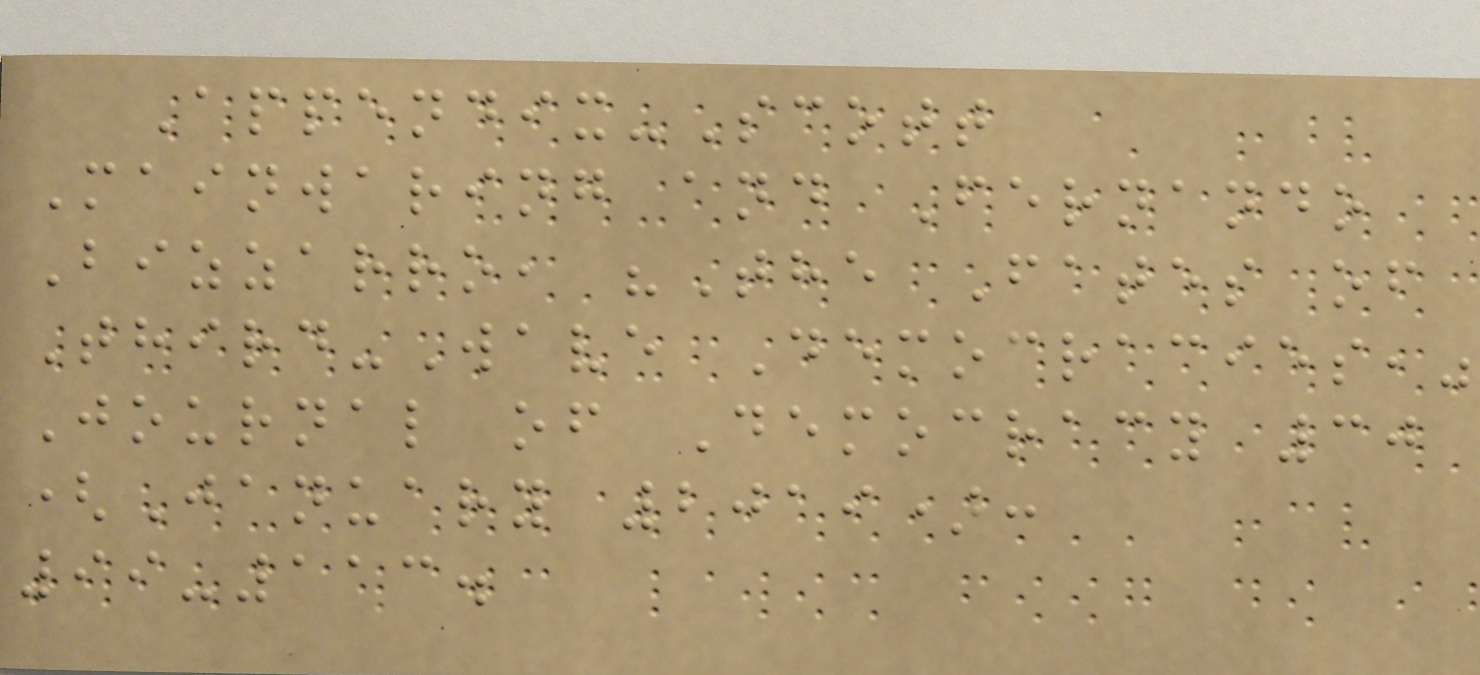Appendix-Scott
Mainwaring and Fernando
Bizzarro, "The Fates of
Third-Wave Democracies,"
Journal of Democracy 30
(January 2019):
99-113.
